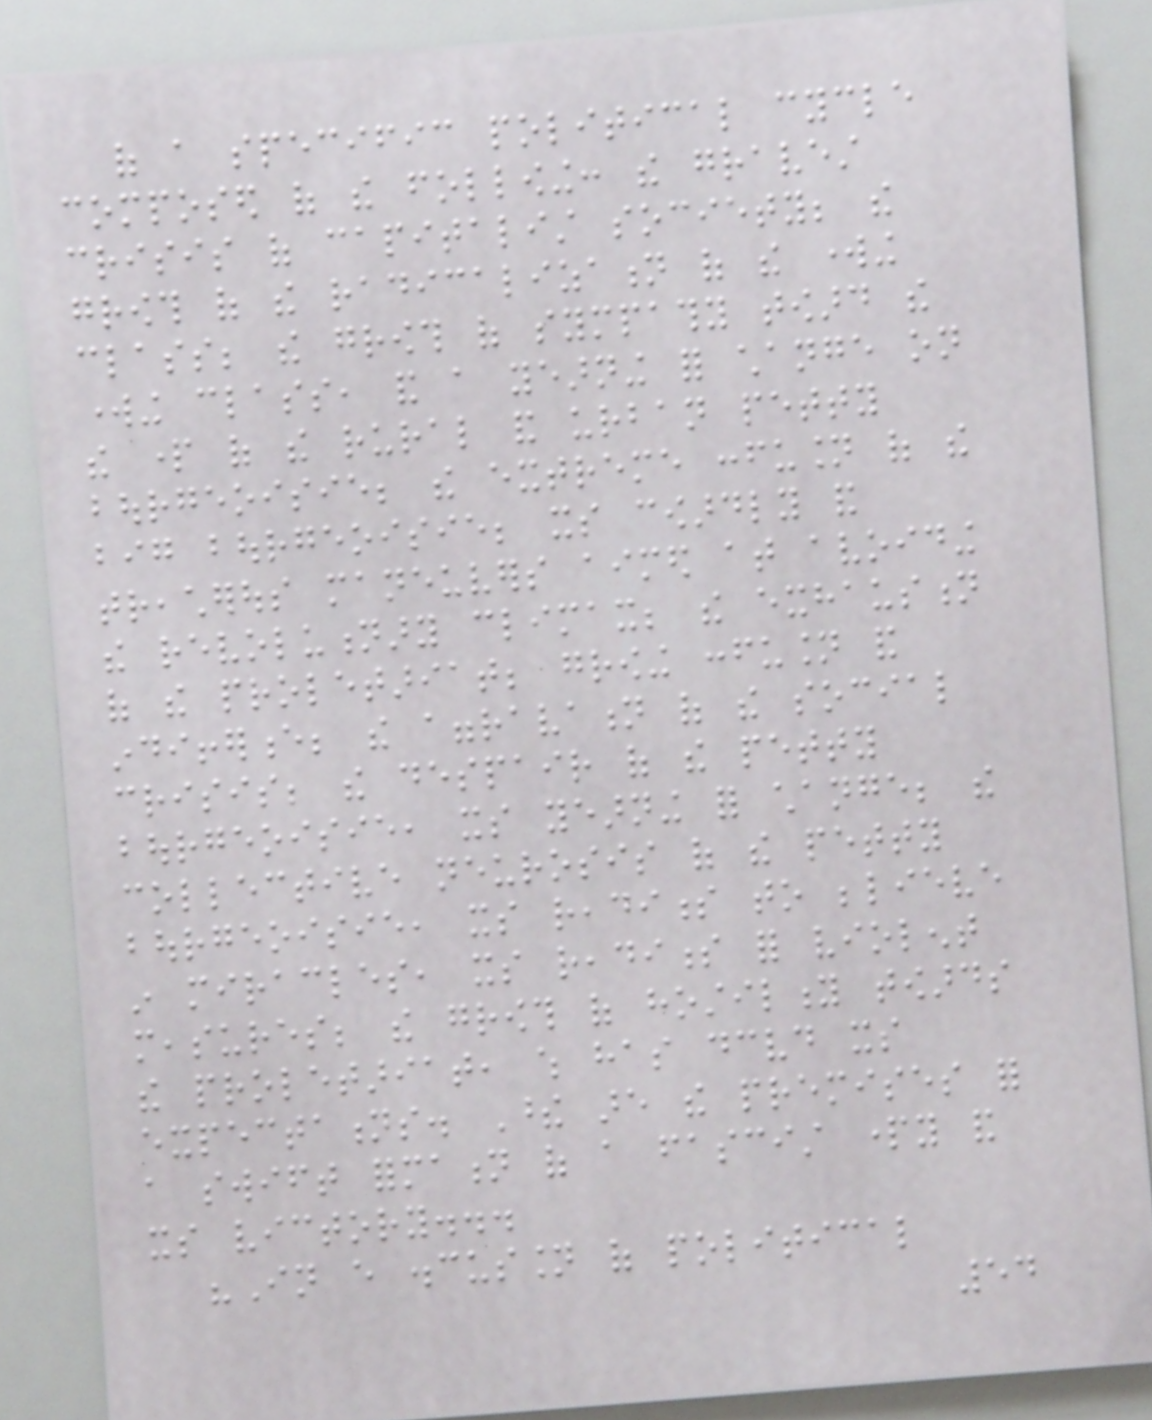of a specific political cycle
composed of the following: the gravest
crisis of capitalist society; the
growth of the radicalization of the working
class; the growth of sympathy toward the
working class, and a yearning for change on
the part of the rural and urban petty
bourgeoisie; the extreme confusion of the
big bourgeoisie; its cowardly and
treacherous maneuvers aimed at avoiding
the revolutionary climax; the exhaustion
of the proletariat; growing confusion and
indifference; the aggravation of the social
crisis; the despair of the petty
bourgeoisie, its yearning for change; the
collective neurosis of the petty
bourgeoisie, its readiness to believe
in miracles, its readiness for violent
measures; the growth of hostility towards
the proletariat, which has deceived its
expectations. These are the premises for
a swift formation of a fascist party and
its victory...
"In every discussion of political
54
